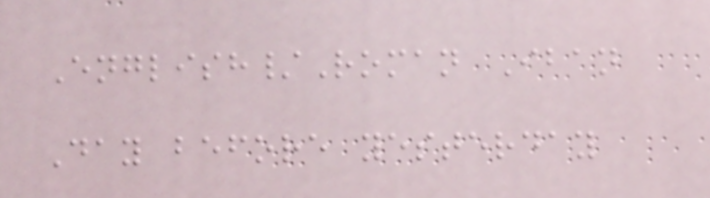English/Roman Iban
Day before yesterday
